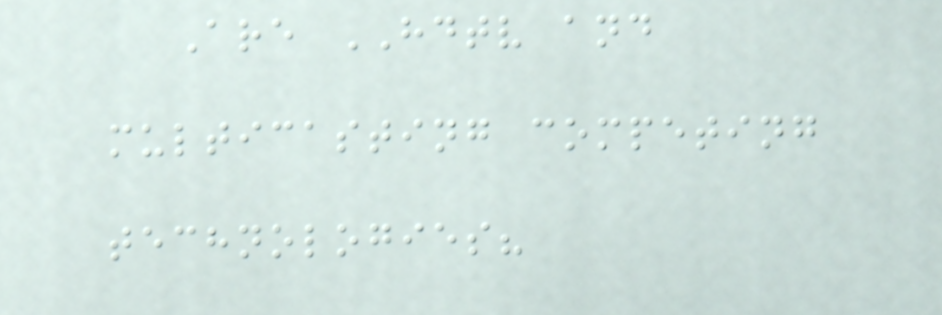Are HDTV and
multicasting competing
technologies?
